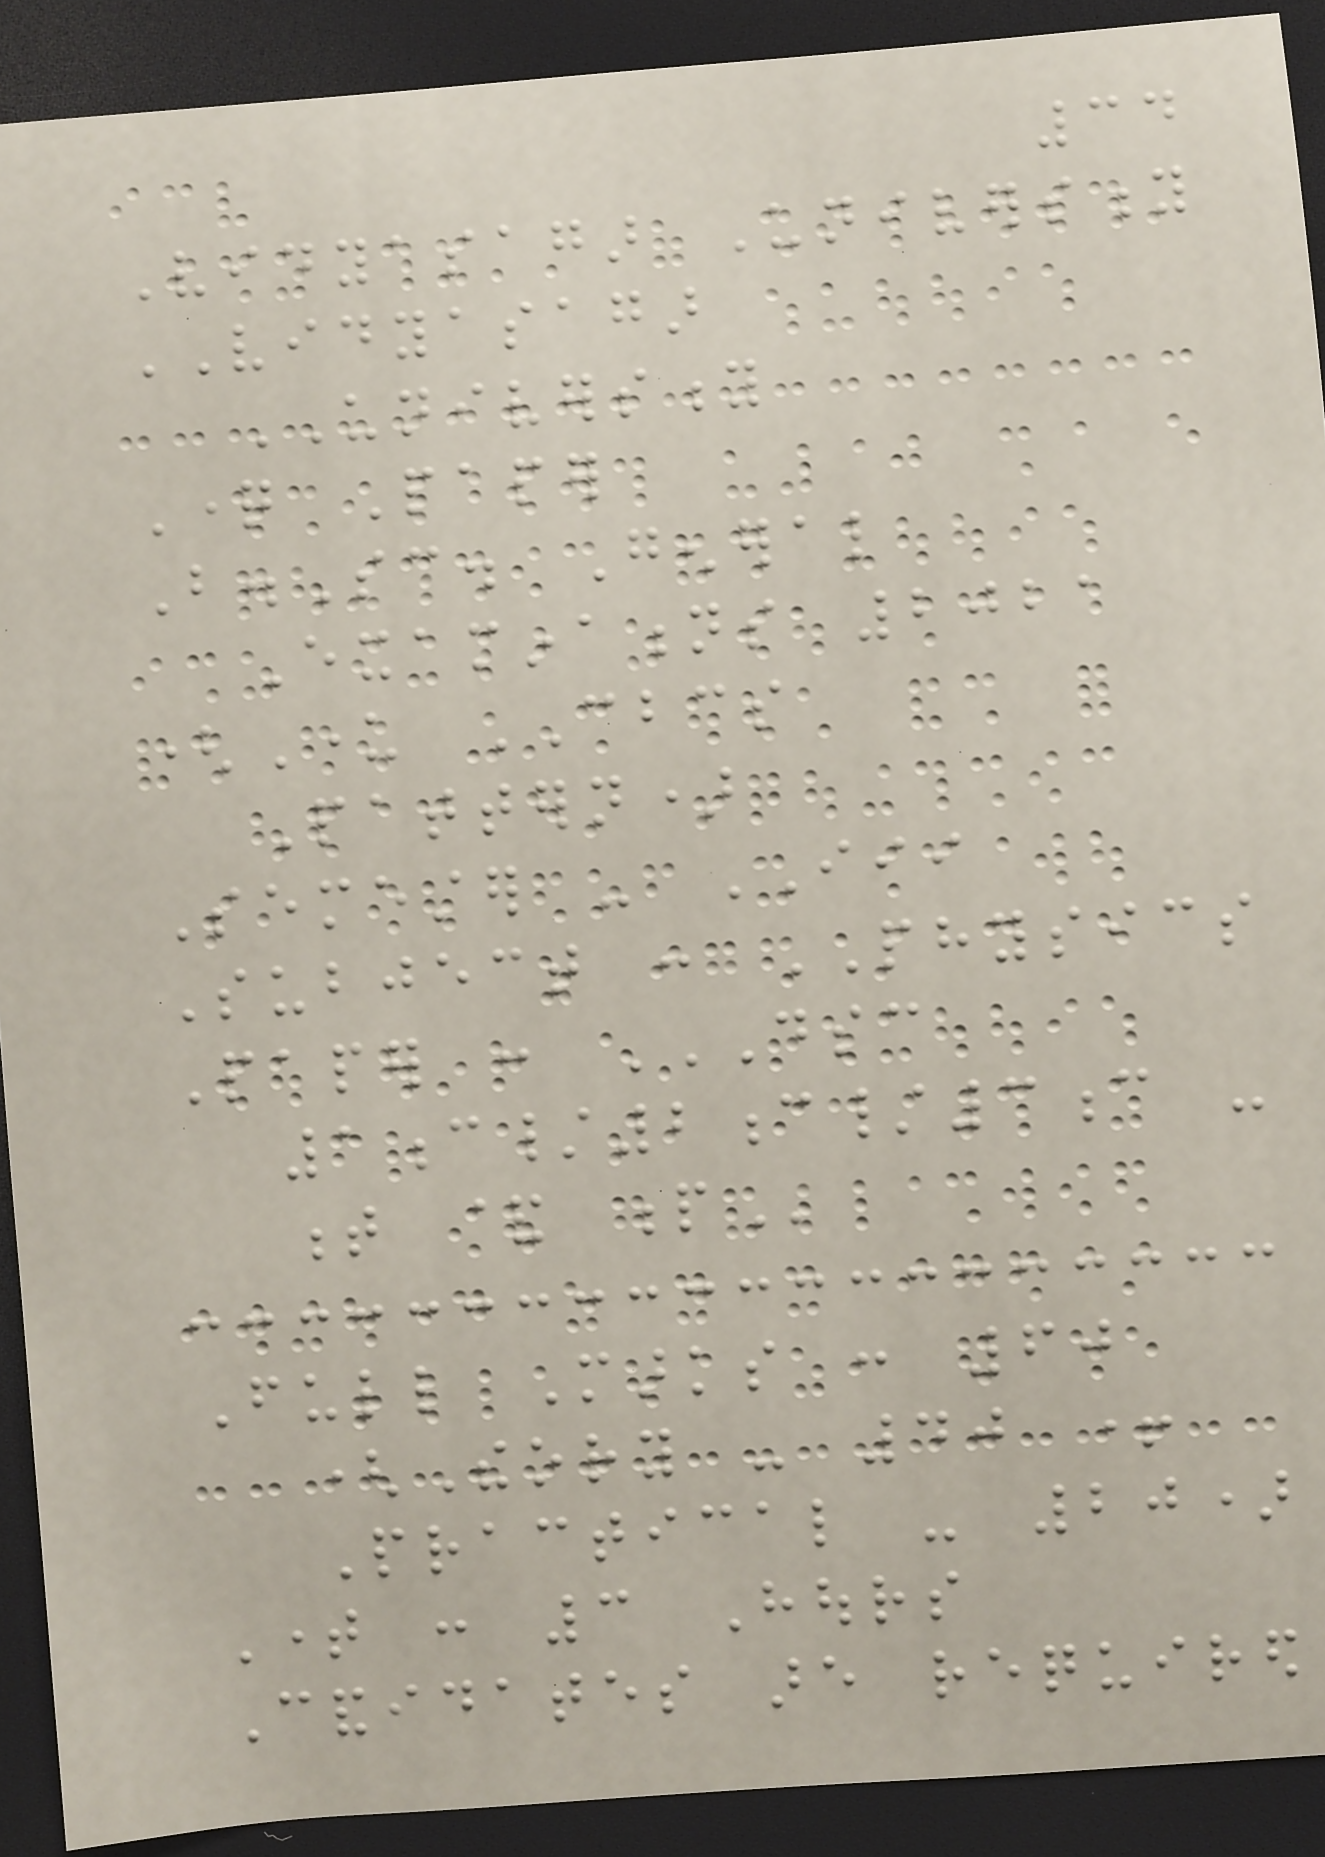34
Vidyasagar University
VIDYASAGAR
UNIVERSITY
Question Paper
B.Sc. General
Examinations 2021
(Under CBCS
Pattern)
Semester - III
Subject : PHYSICS
Paper : DSC
1C/2C/3C -
T & P
Full Marks : 60
(Theory - 40 +
Practical - 20)
Time : 3 Hours
Candidates are required
